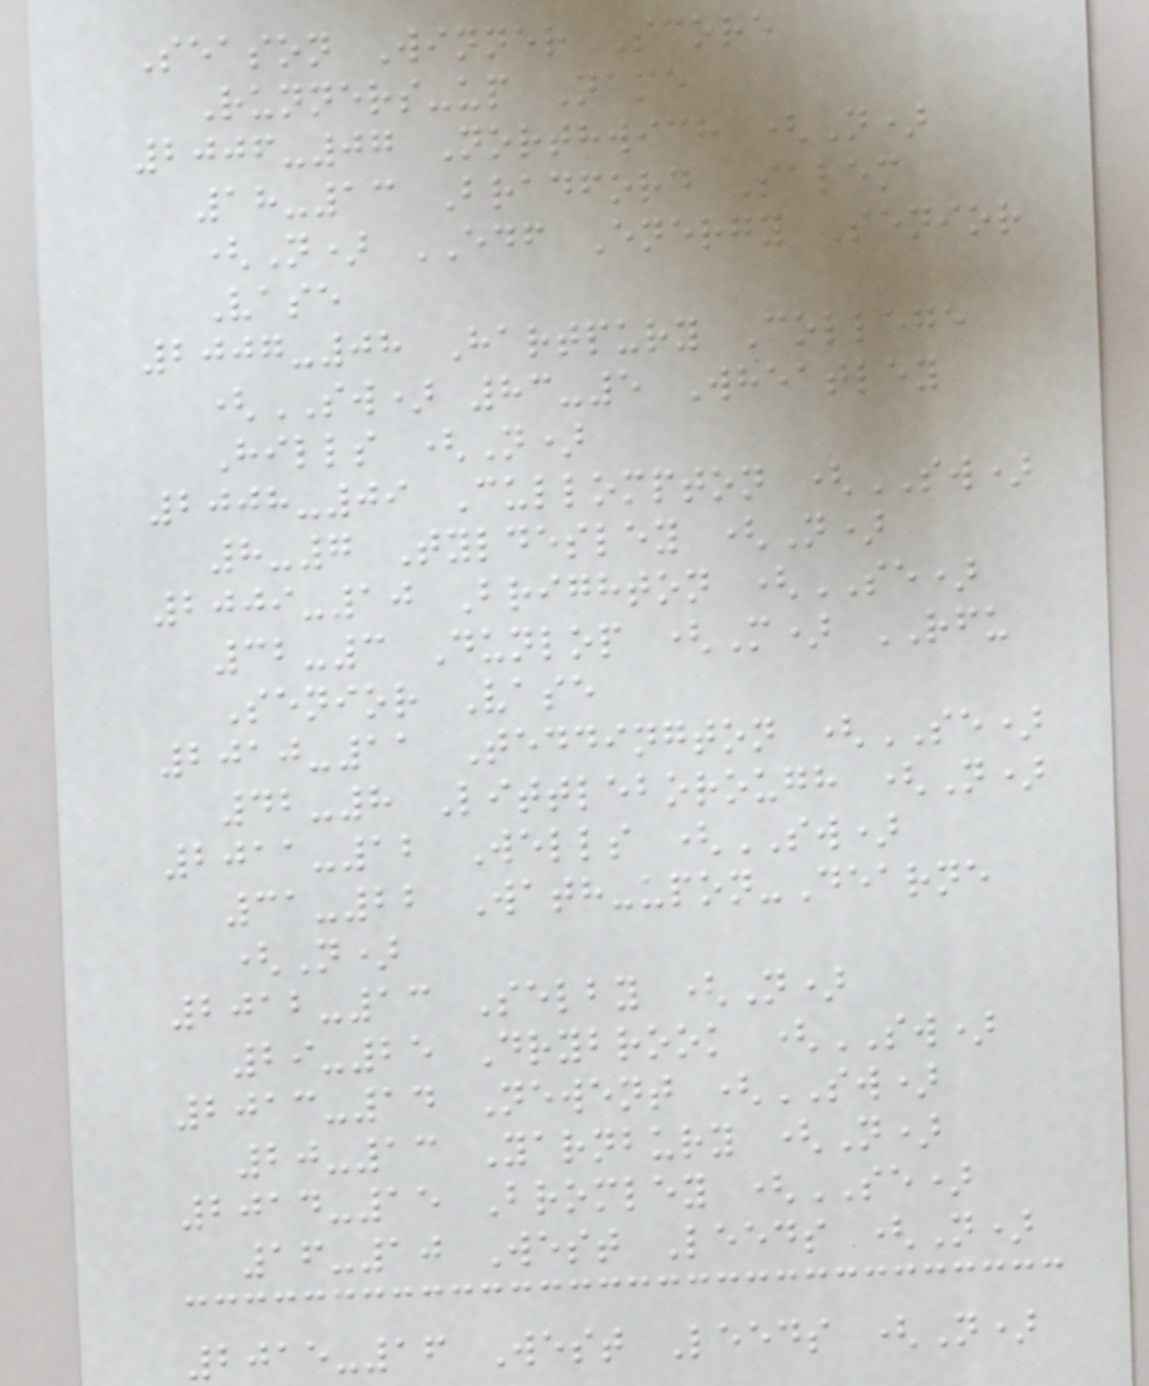Season Winner Score
Runners-up Name
2006-07 Northwich (N)
18-13 Bradford Salem
(N) EDF Energy Senior
Vase
2007-08 Hartpury College
(SW) 83-5 Wheatley
Hills (N)
2008-09 Cullompton (SW)
8-7 Tyldesley (N)
2009-10 Brighton (SE)
32-3 Dunlop (M) RFU
Senior Vase
2010-11 Teddington (SE)
42-8 Littleborough (N)
2011-12 Wells (SW)
31-22 Wath-upon-Dearne
(N)
2012-13 Selby (N)
29-25 Drybrook (SW)
2013-14 Newent (SW)
20-13 Yarnbury (N)
2014-15 Bromley (SE)
16-10 West Leeds (N)
2015-16 West Leeds (N)
